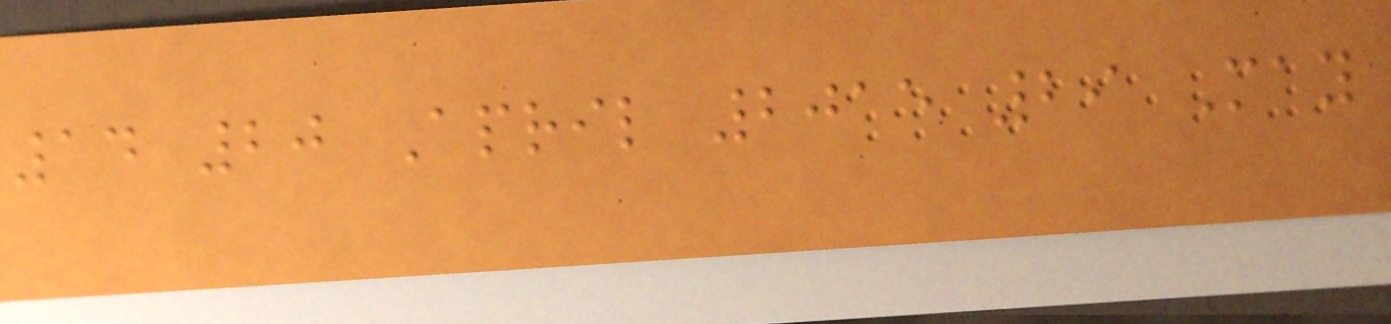14 20 April 2015 29 May
